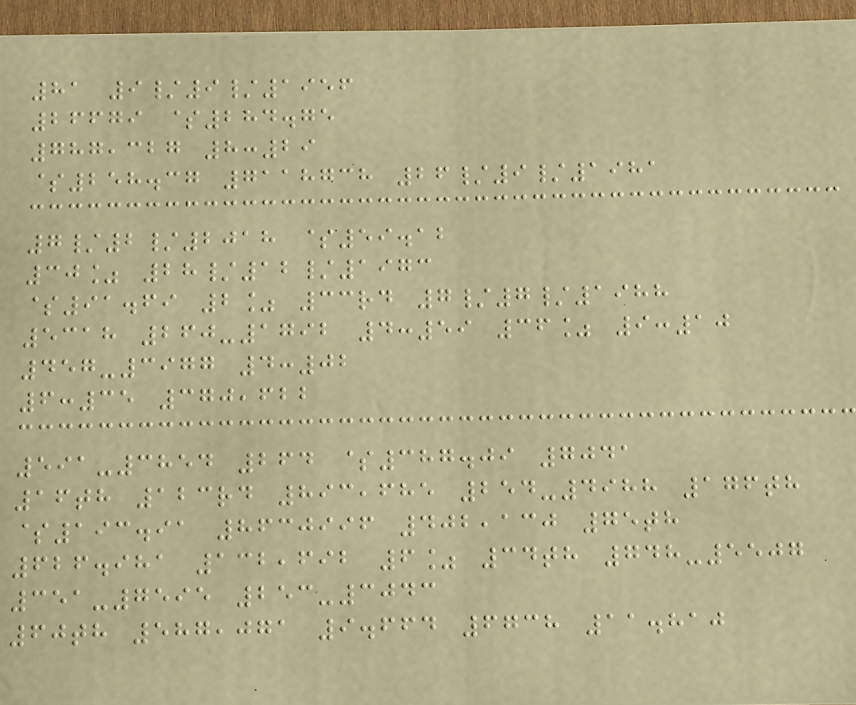81 9/9/1956
26679 $284.75
787,327 8:29
$258.37 7118738 26/9/1981
7/2/2018 $59.12
30% 28/12/1973
$91.69 2% 33rd 7/7/1988
5318 260-1792 4:59 36% 9:10
457-3977 4:02
6:35 370,622
591-3854 264 $387.09 7041
16th 123rd 893,685 254-4988 176th
$193.91 8630996 402,130 75th
626.981 132,692 6% 34th 748-5507
351-7595 253-3043
60th 587,071 9.664 6738 11.810
